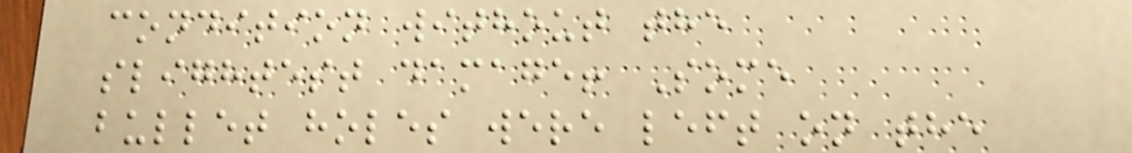condition without the
slightest damage! Some
bullet holes were left on the
